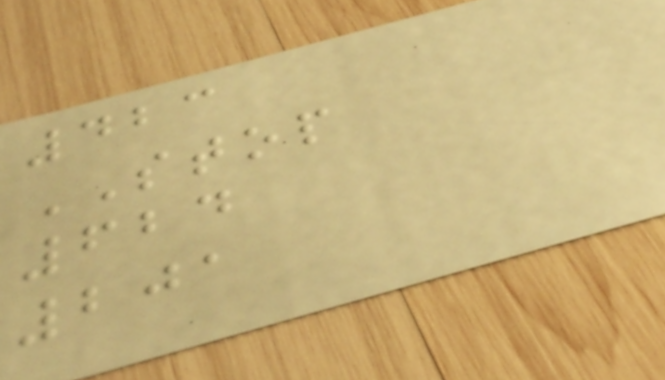423
STOP
624
201
